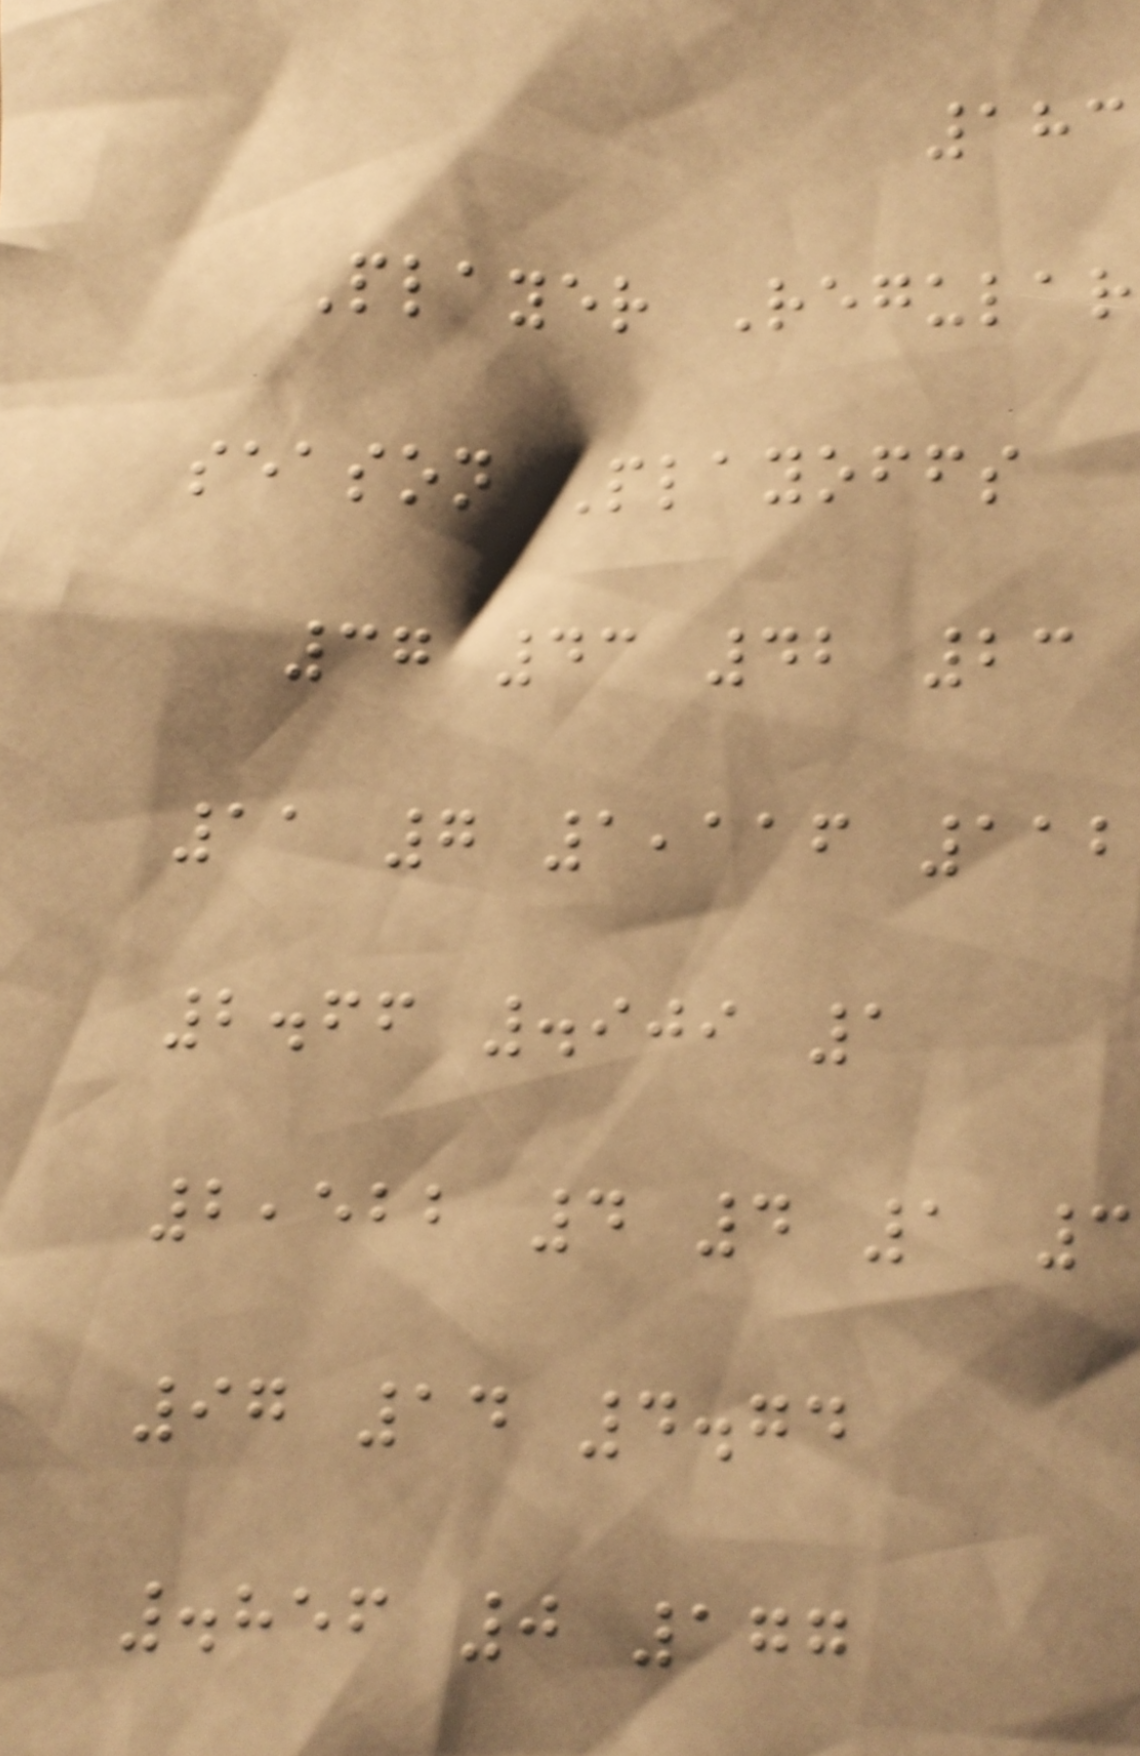183
Player Regular
season Playoffs
37 43 42 23
11 7 1,116 112
2.66 .909 1
2,522 4 4 1 3
97 14 4.74
.856 0 177
